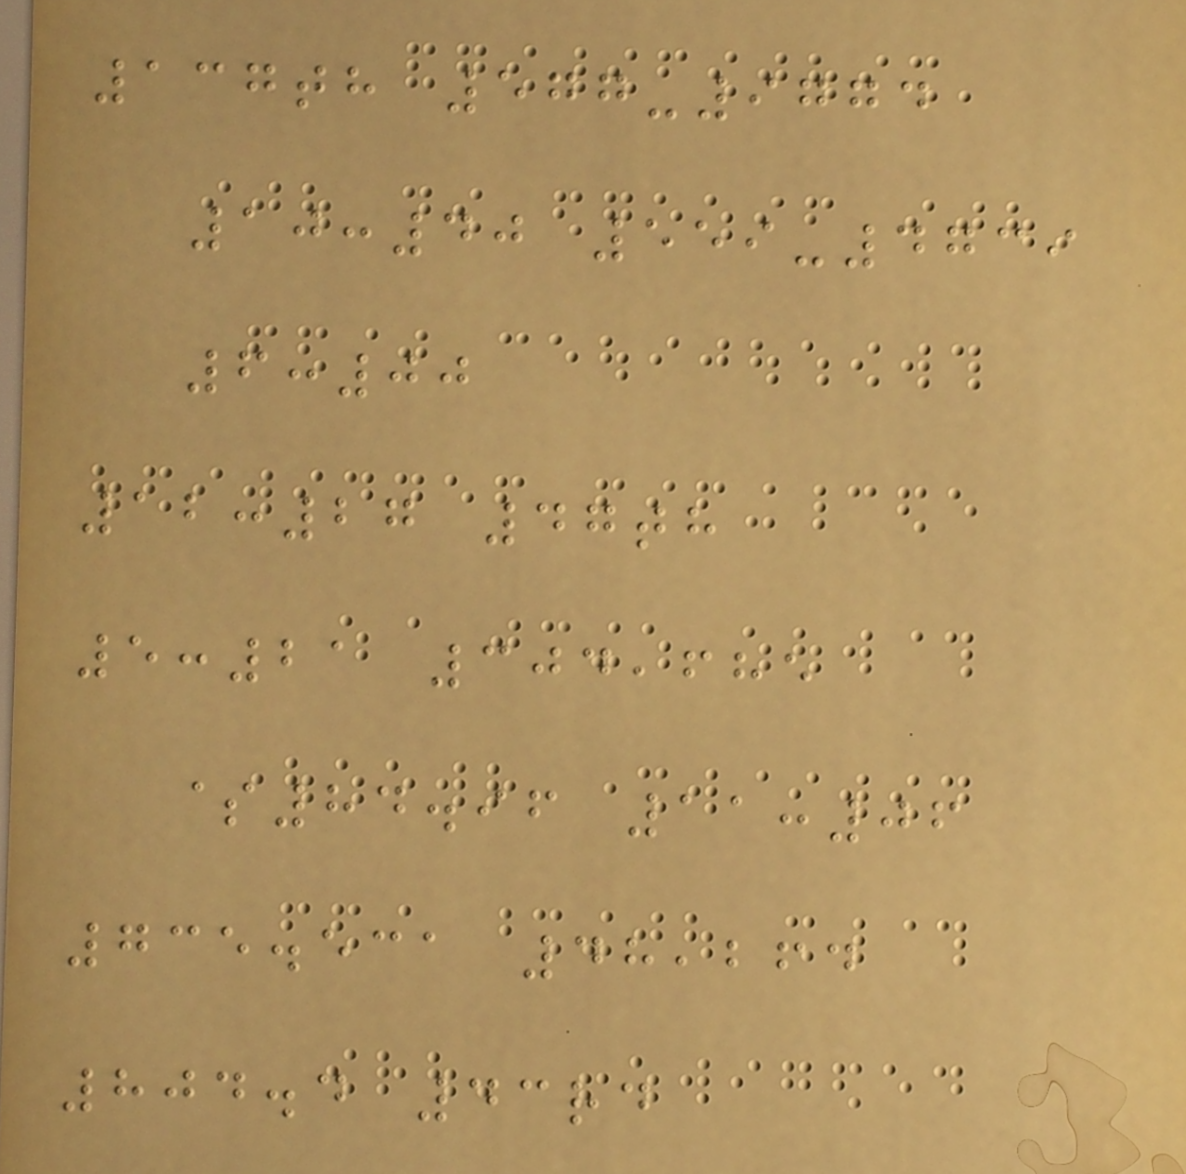137th 577-9774
10:40 559-4739
6:00
12:27 47th
5:21 304,685
$84.96 11:06
735.531 48,264
804.4 43rd
